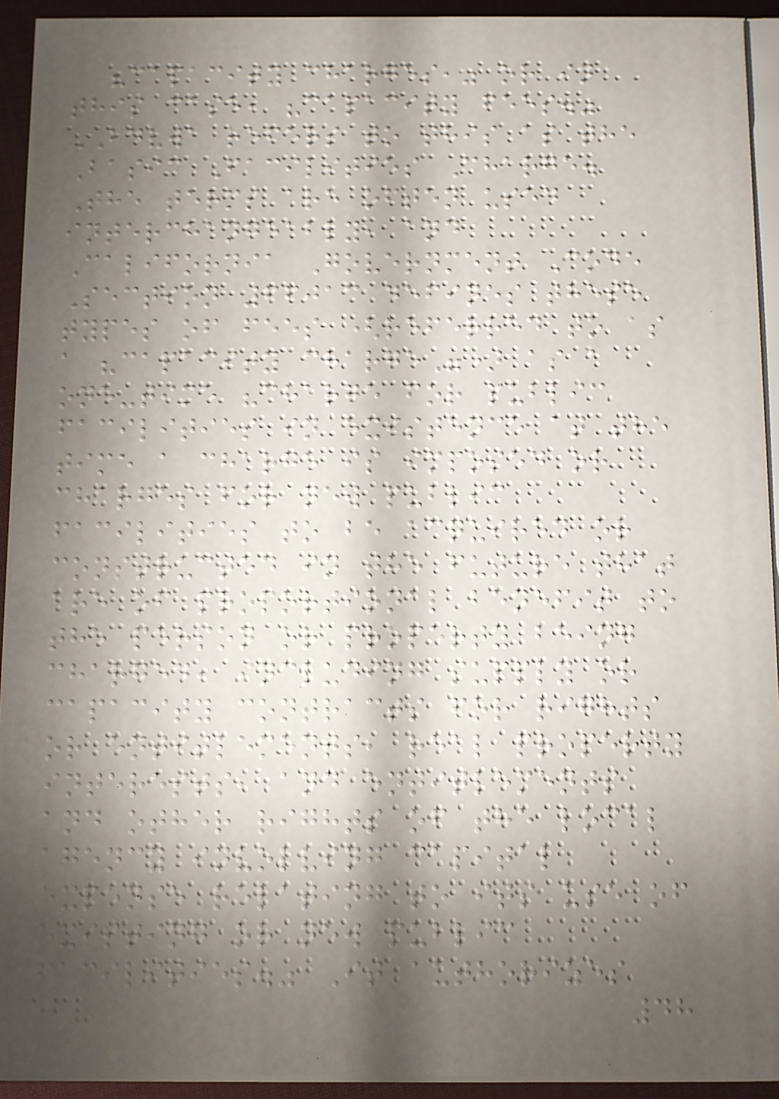"capacity charges," or in
this case, "capacity fees."
BDVWA refers to this as the
Basic Facilities Charge.
The terms are often used
interchangeably, and
California Government Code
Section 66013 defines these
types of fees (referred to as
a "capacity charge") as a
one-time "charge for public
facilities in existence at the
time a charge is imposed or
charges for new public
facilities to be acquired or
constructed in the future that
are of proportional benefit to
the person or property being
charged, including supply or
capacity contracts for rights
or entitlements, real property
interests, and entitlements
and other rights of the local
agency involving capital
expense relating to its use of
existing or new public
facilities." It authorizes
48
